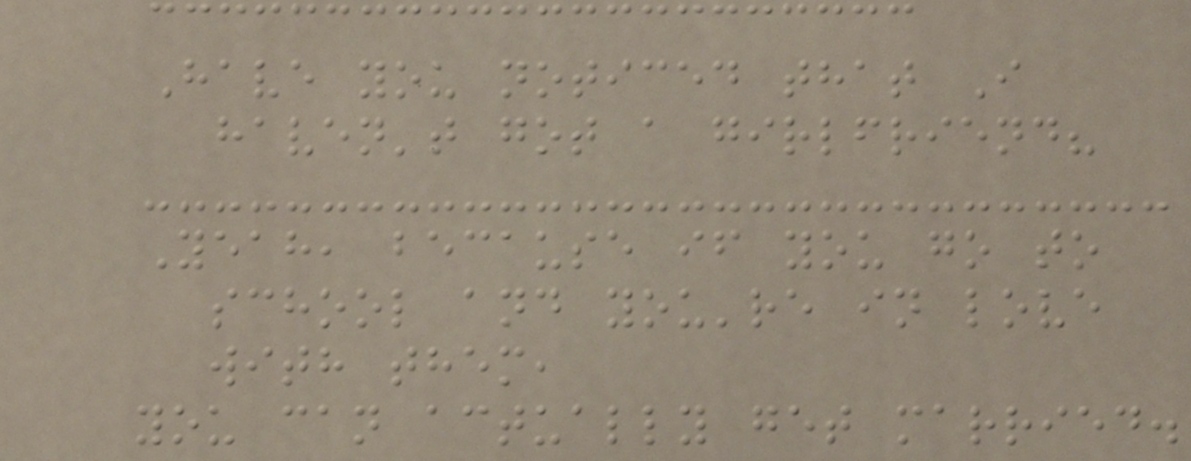Have you noticed that I
haven't got a girlfriend?
Yeah, because if you go to
school and you're in love
with them,
you can actually get married.
